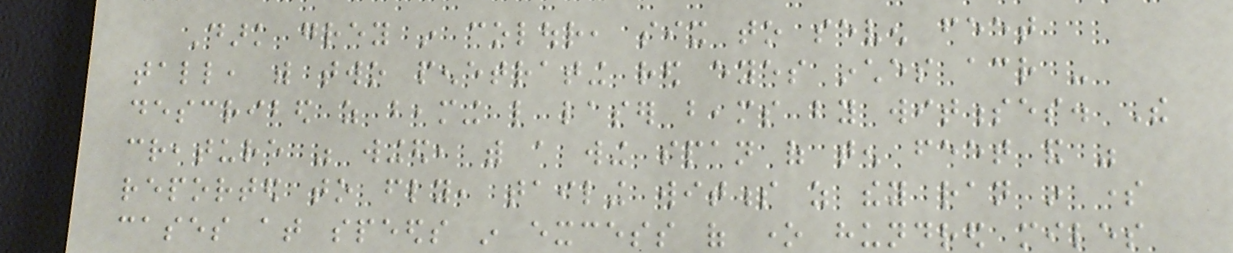Dark grey in colour, six to seven feet
tall, with two penetrating red eyes inches across -
described as beaming like laser beams by witnesses. The
creature was winged, with a wing span of ten feet and was
reported to fly, tailing witness as they ran in some
cases at speeds in excess of one hundred miles
